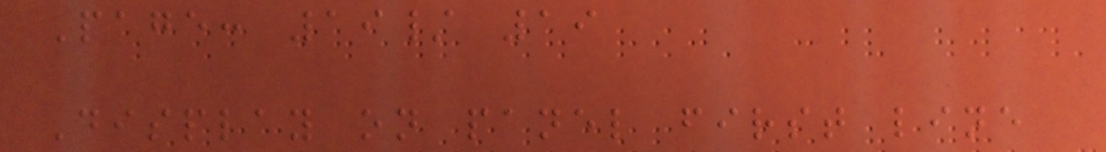Page: 19/ 19
Display on panel first line
